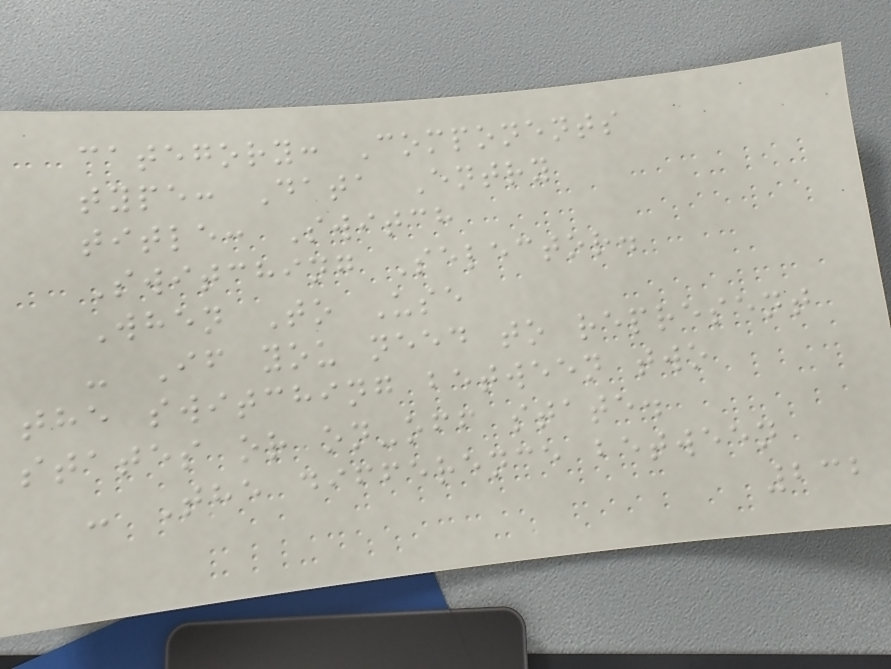category: Components
type: Data Entry
title: Switch
Switching Selector.
When To Use
- If you need to represent
the switching between two
states or on-off state.
- The difference between
232
